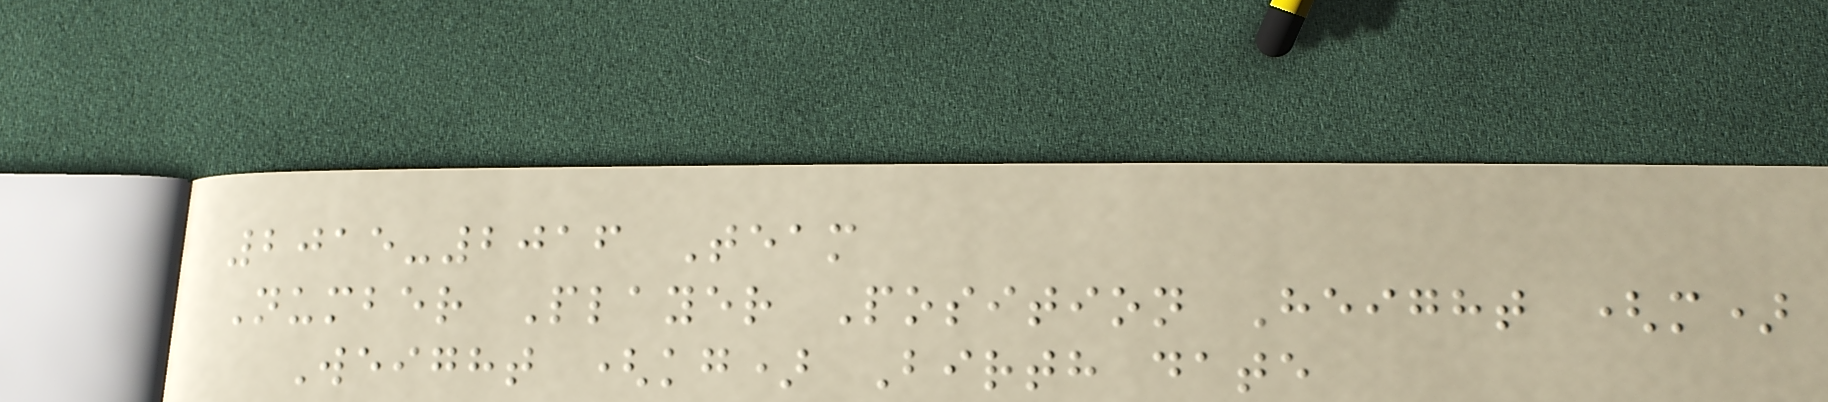2015-2016 Team
Number Player Position Height (m)
Weight (kg) Birth date
